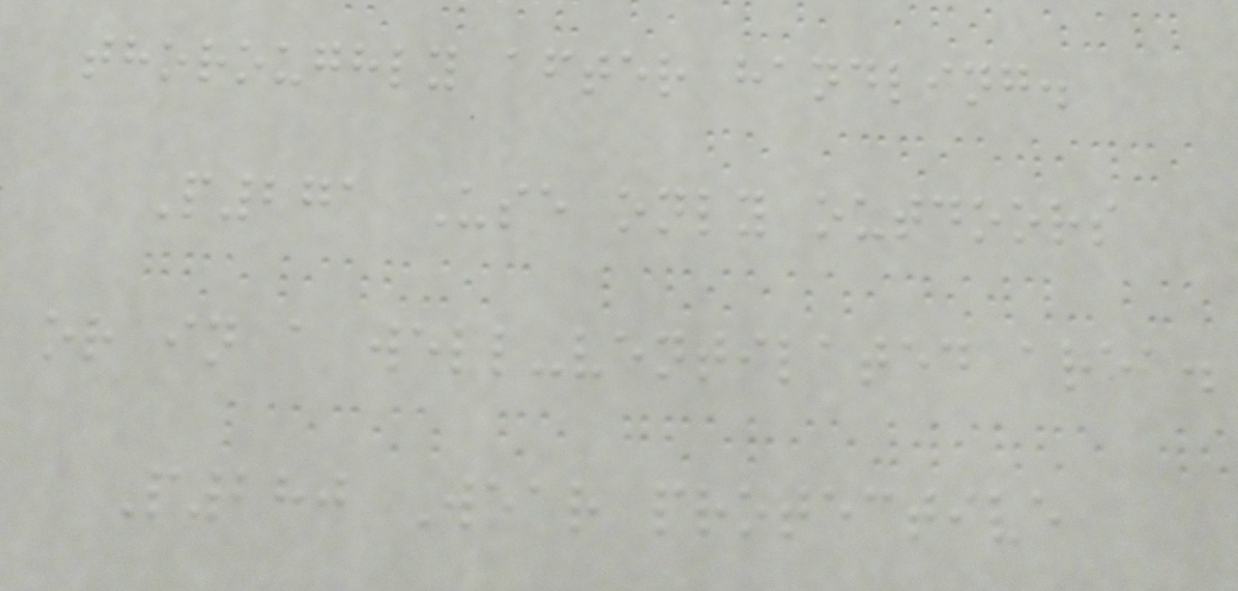thoroughly after handling.
P271 Use only outdoors
or in a well-ventilated area.
P280 Wear protective
